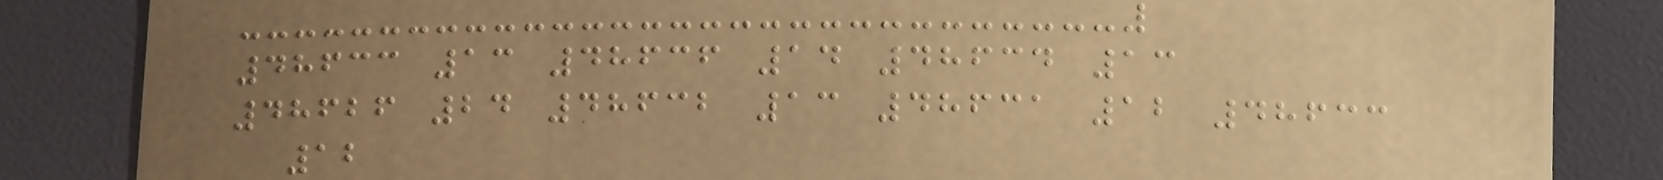48633 13 48636 14 48634 13
48626 24 48632 13 48631 12 48633
12
